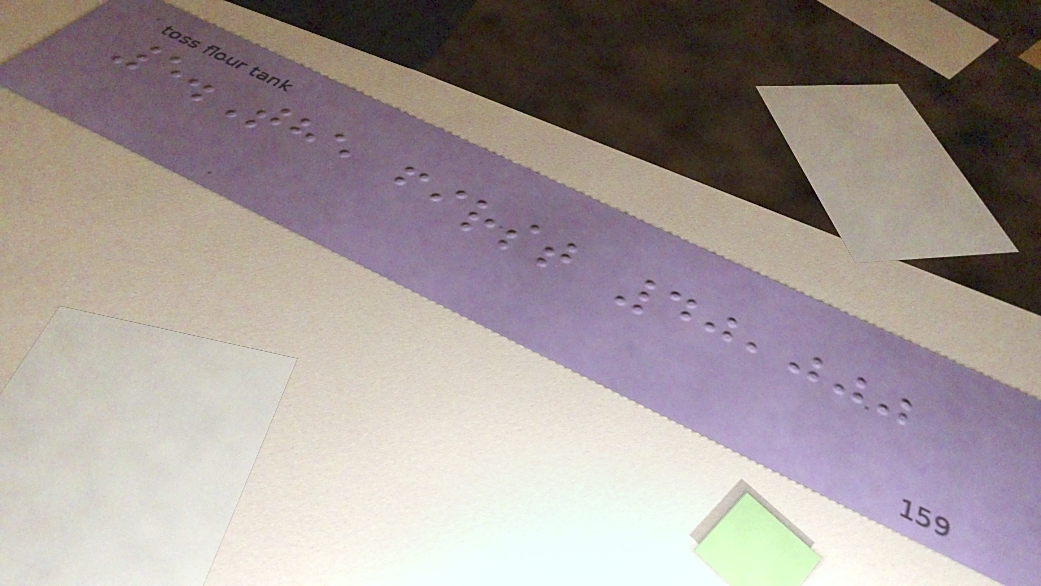5.The first 40,000
